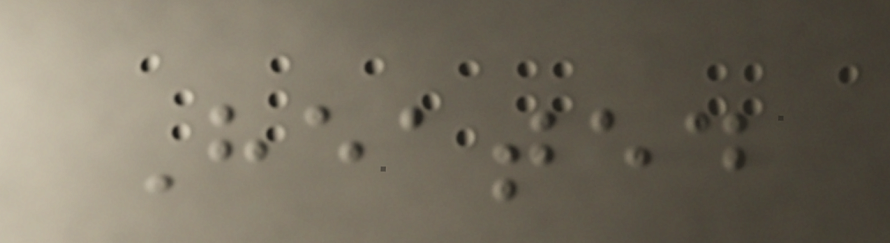Heated
